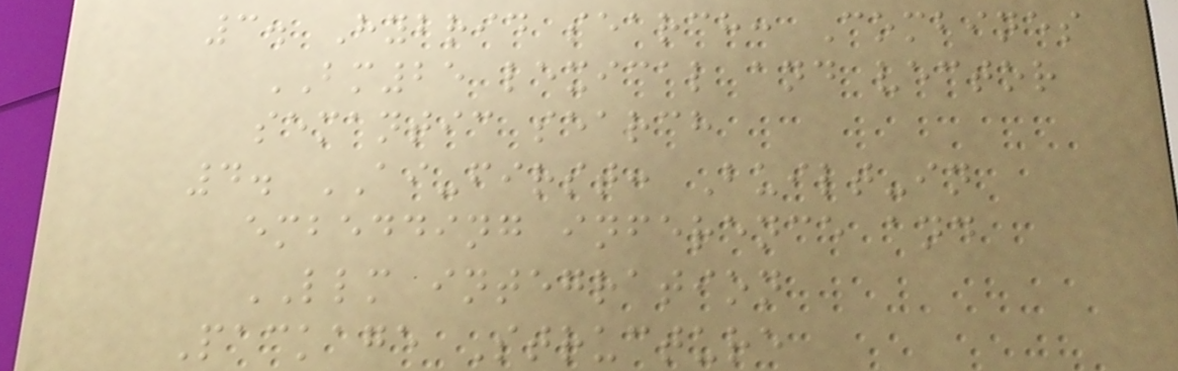3. Hybrid search: Combines
BM25 lexical and vector
semantic search
4. AI-first: Built-in
embedding inference and
LLM integration
Package Structure
